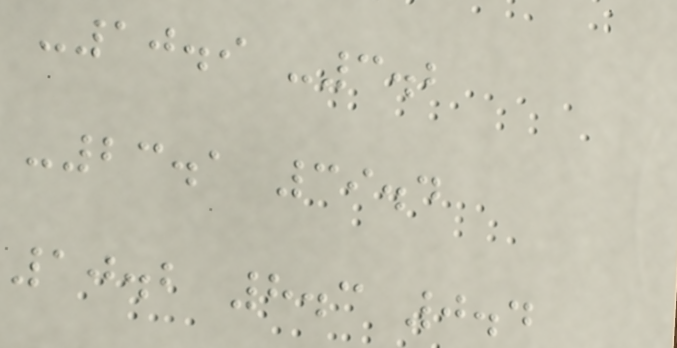-10.9 -3.2
-23.1 39.4
10.2 8.3 0.4
